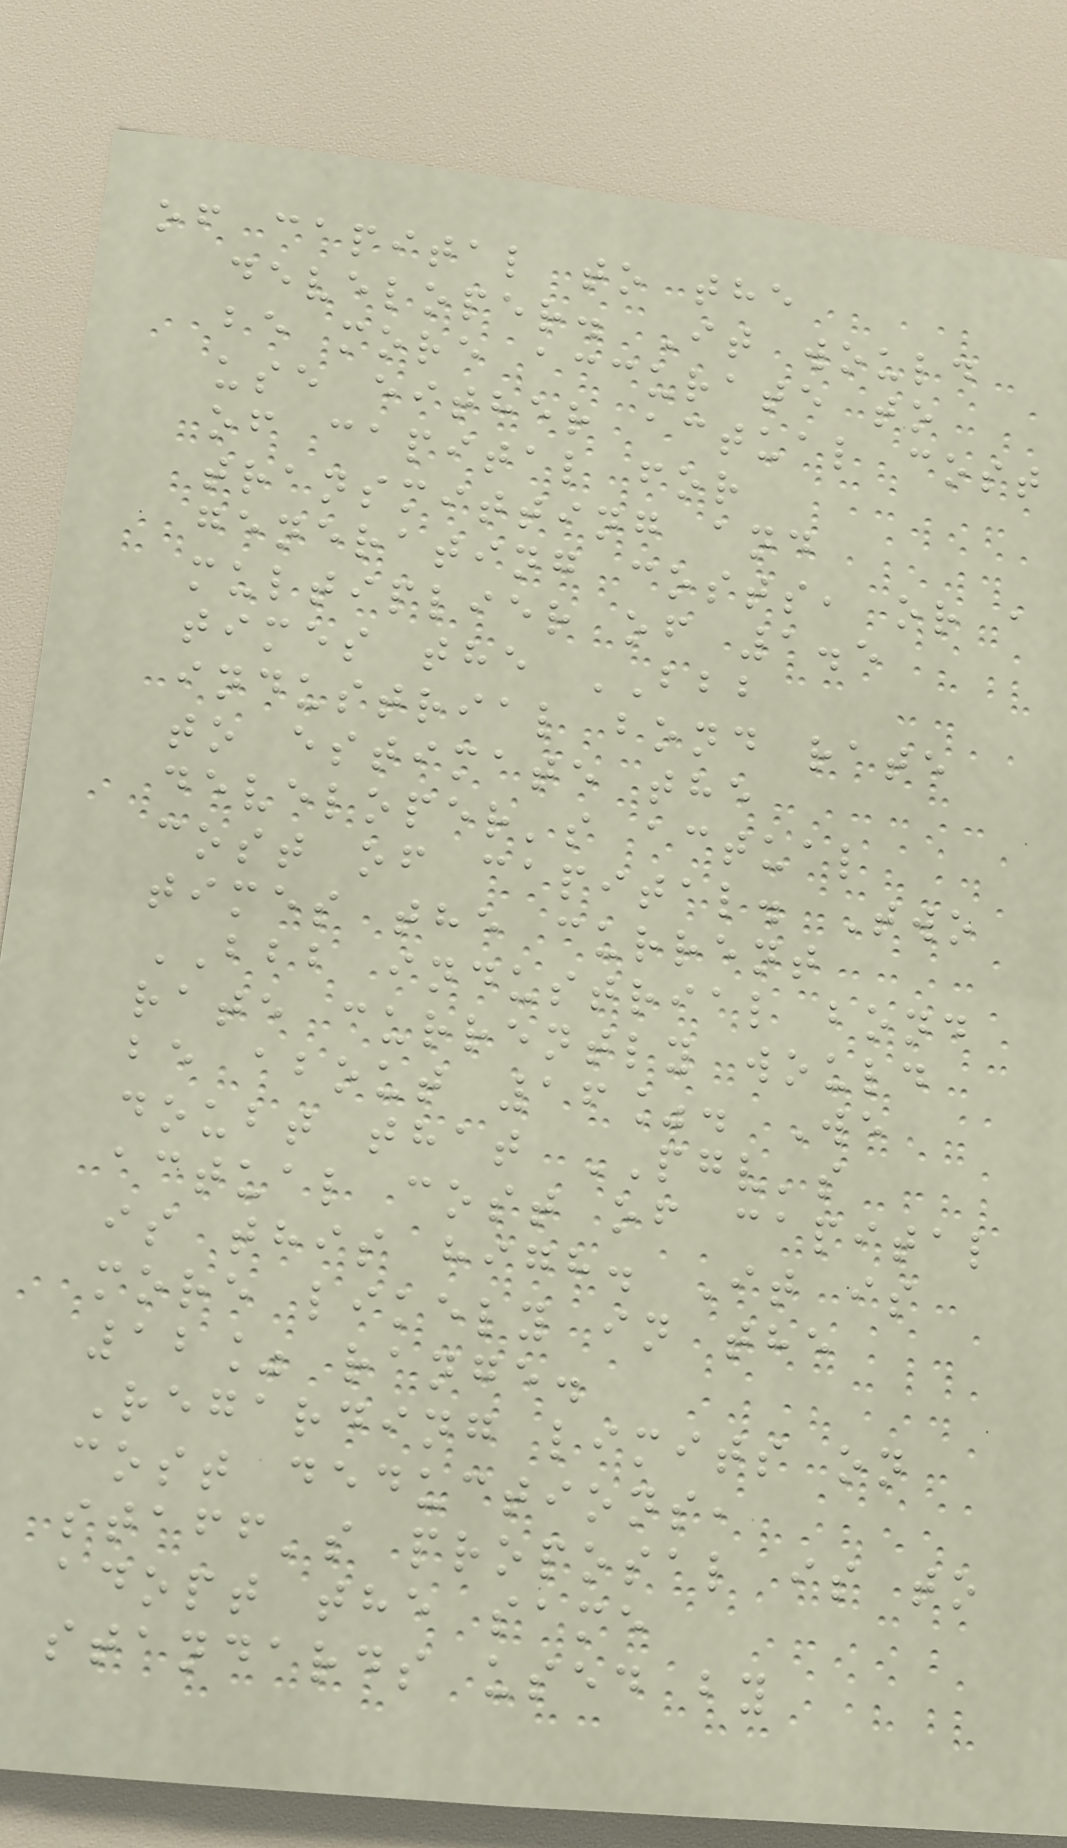of capital to the
developer. It would
be more accurate to
use either actual cost
of capital for
transmitting and
generating costs, or a
multiplier of 1.5
times the BBB
industrial bond rate
to estimate the
developer's actual
cost of capital. Two
times the current
BBB industrial bond
rate currently would
be about 16%. We
doubt that PGV's
actual cost of capital
is this high. It is
more likely in the
12% range.
Regarding limits on
cost deductions,
staff's proposal is to
adopt the same
standards used by
